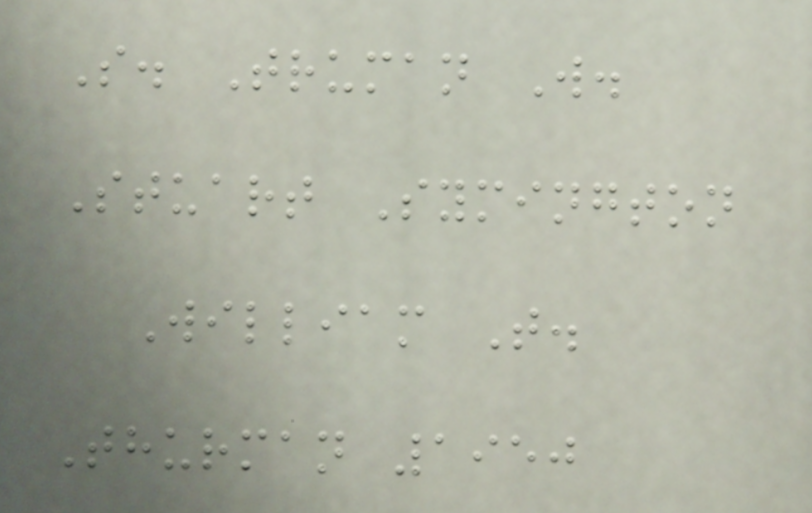S. Truman W.
Stuart Symington
William T.
Thurman 1950
